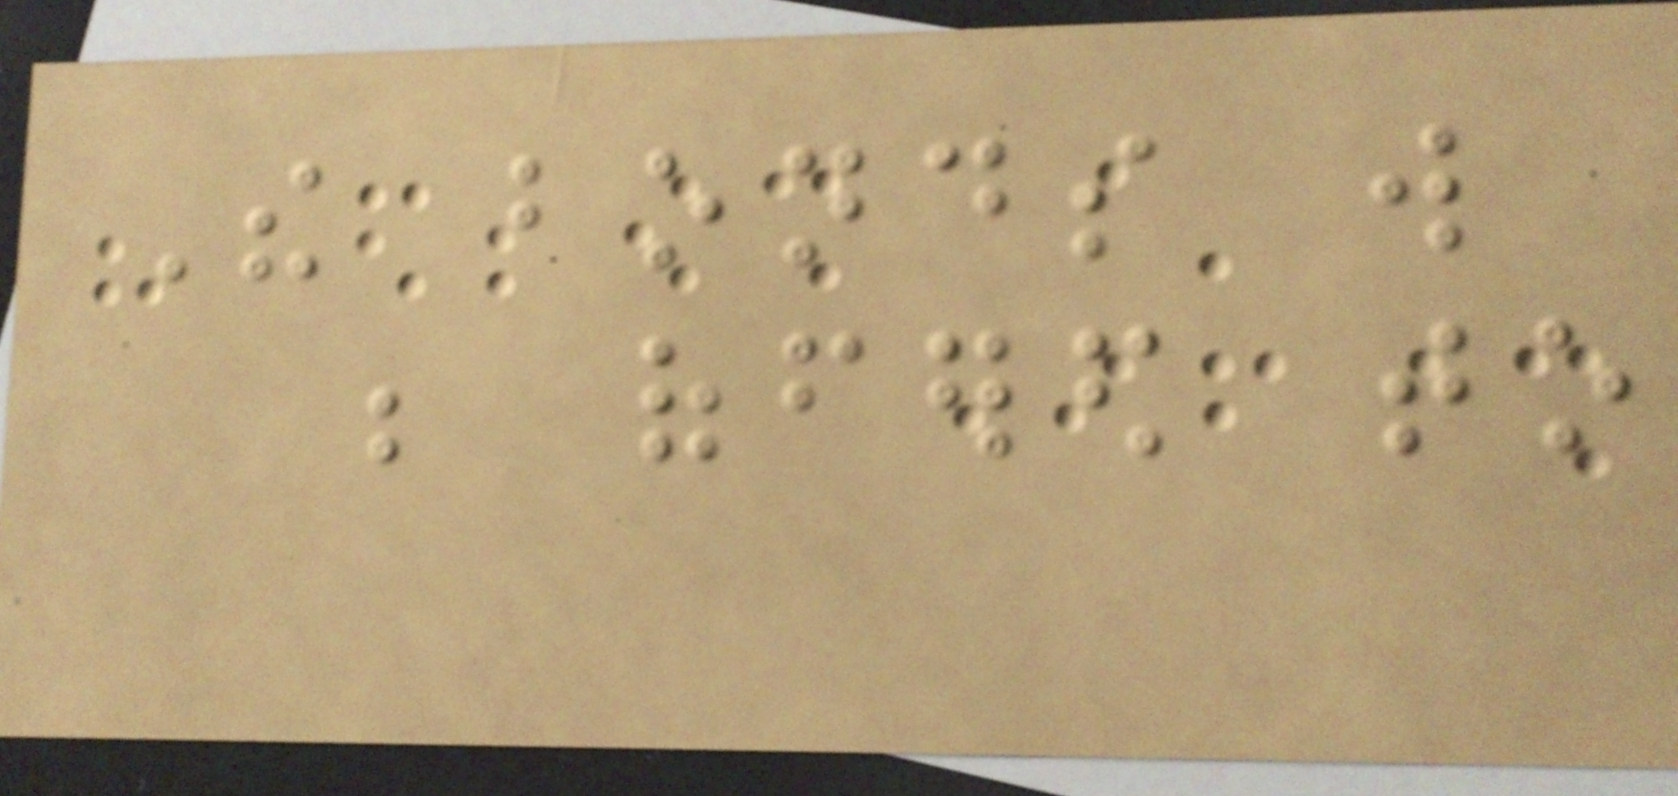The bonds will
be offered to
